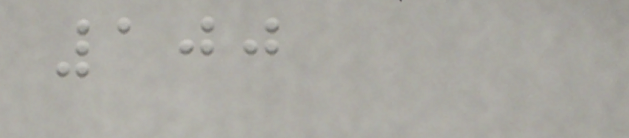100
